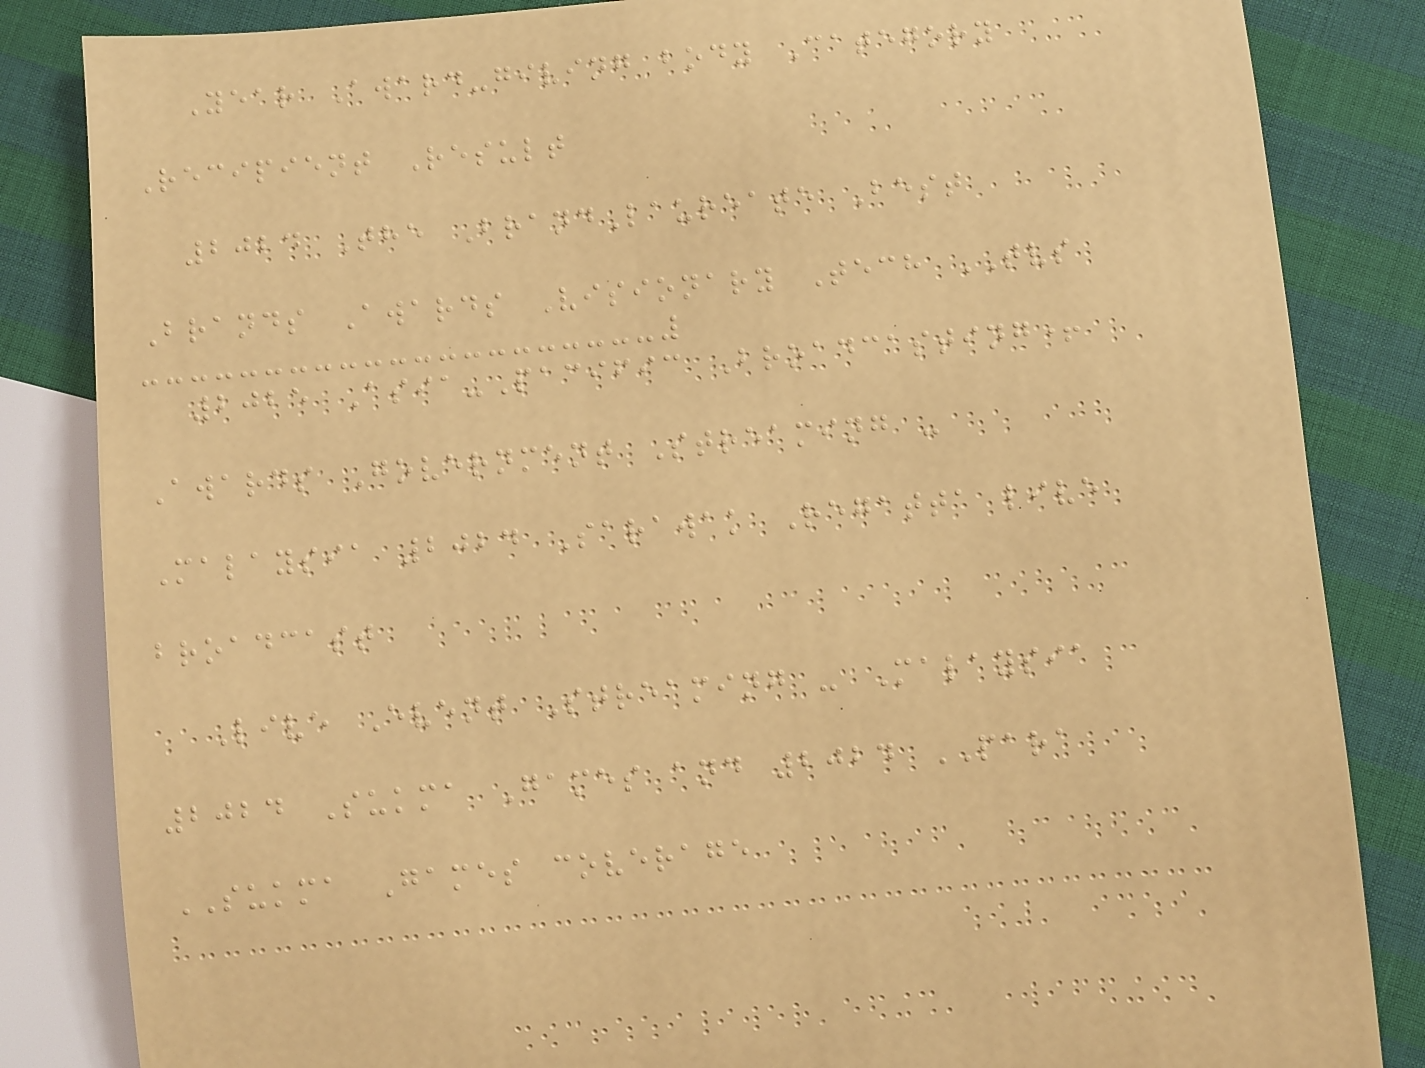Year Award-giving body Category
Recipient Result
2024 The BrandLaureate Best
Brands Awards Visionary Tech TVS
2025 Asia-Pacific Broadcasting+
Awards Government Streaming -
Malaysia 2024 Sarawak Regatta live
broadcast
Live Event Streaming - Malaysia
2024 Sukma Games and 2024 PARA
SUKMA Games coverage
